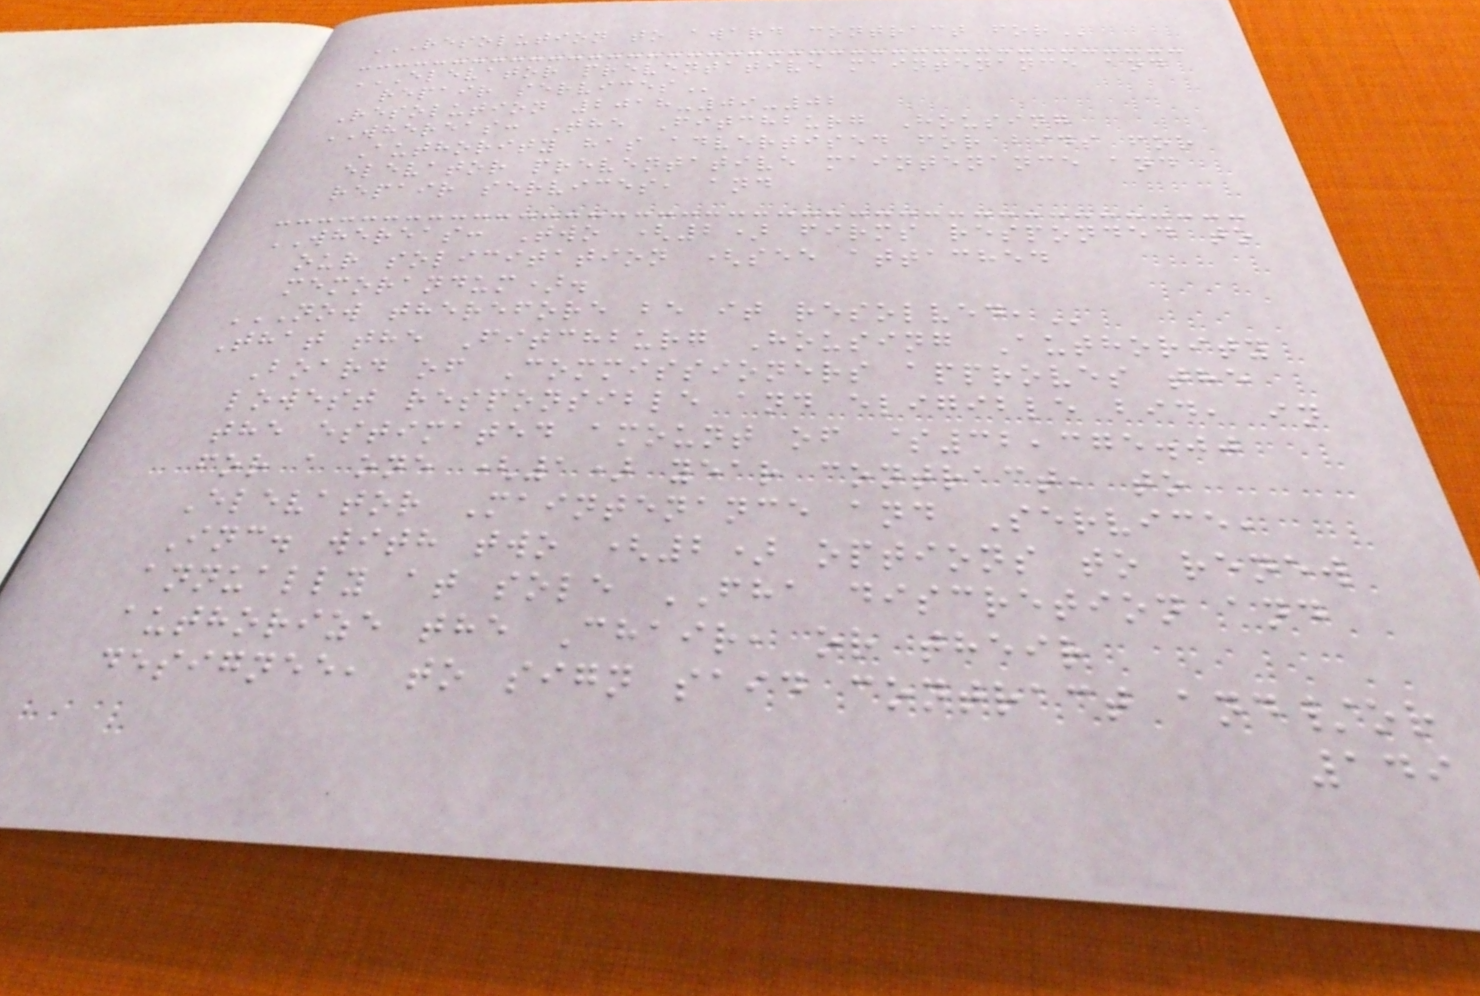RESOLUTION TO AWARD CONTRACT FOR
ELEVATOR PREVENTATIVE MAINTENANCE AND
REPAIR SERVICES
Resolution 2018-09-02
WHEREAS: The Fitchburg Housing
Authority has advertised for bids for
elevator preventative maintenance and
repair services, and
WHEREAS: Two (2) firms responded to
our solicitation (see attached
memorandum).
NOW THEREFORE BE IT RESOLVED,
That the Fitchburg Housing Authority
Board of Commissioners approves the
lowest responsible and eligible bid, in
the estimated amount of $32,375.00
for a one (1) year contract, to
Elevator Maintenance and Service,
Inc. with two (2) options to renew
annually at sole FHA discretion and
authorize the Chair, or their
designee, to sign said contract and/or
149
